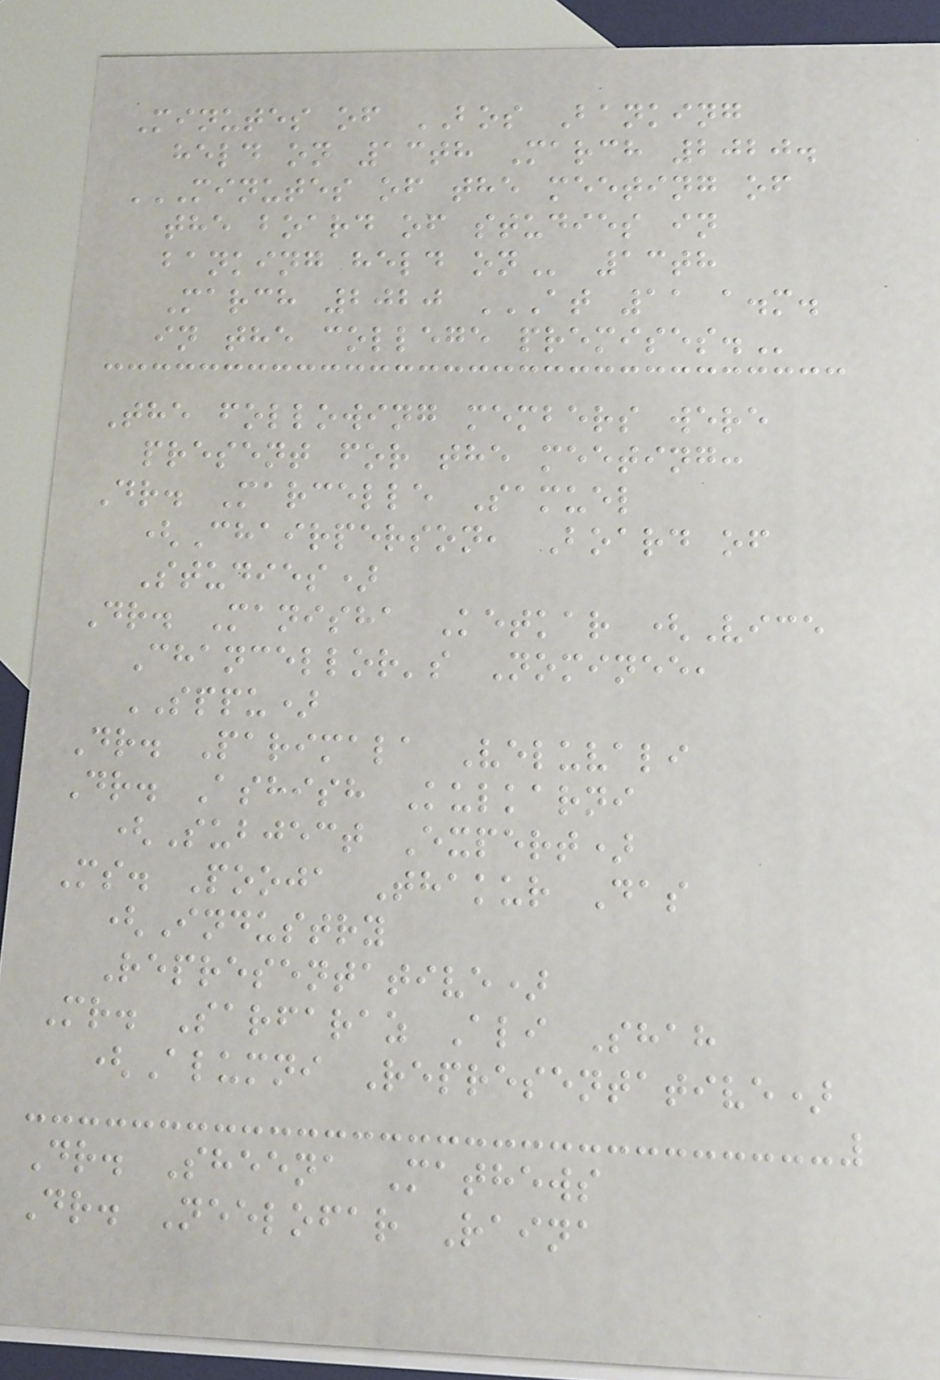Minutes of BOS Banking
held on 13th March 2020.
MINUTES OF THE MEETING OF
THE BOARD OF STUDIES IN
BANKING HELD ON 13th
March 2020 AT 11 A.M.
IN THE COLLEGE PREMISES.
The following members were
present for the meeting:
Dr. Marcelle Samuel
(Chairperson, Board of
Studies)
Dr. Manisha Ketkar (Vice
Chancellor's Nominee,
SPPU)
Dr. Parimala Veluvali
Dr. Ashish Kulkarni
(Subject Expert)
Ms. Pooja Thakur Das
(Industry
Representative)
Mr. Sarfaraz Ali Shah
(Alumni Representative)
Dr. Sheena Mathews
Dr. Neelofar Raina
